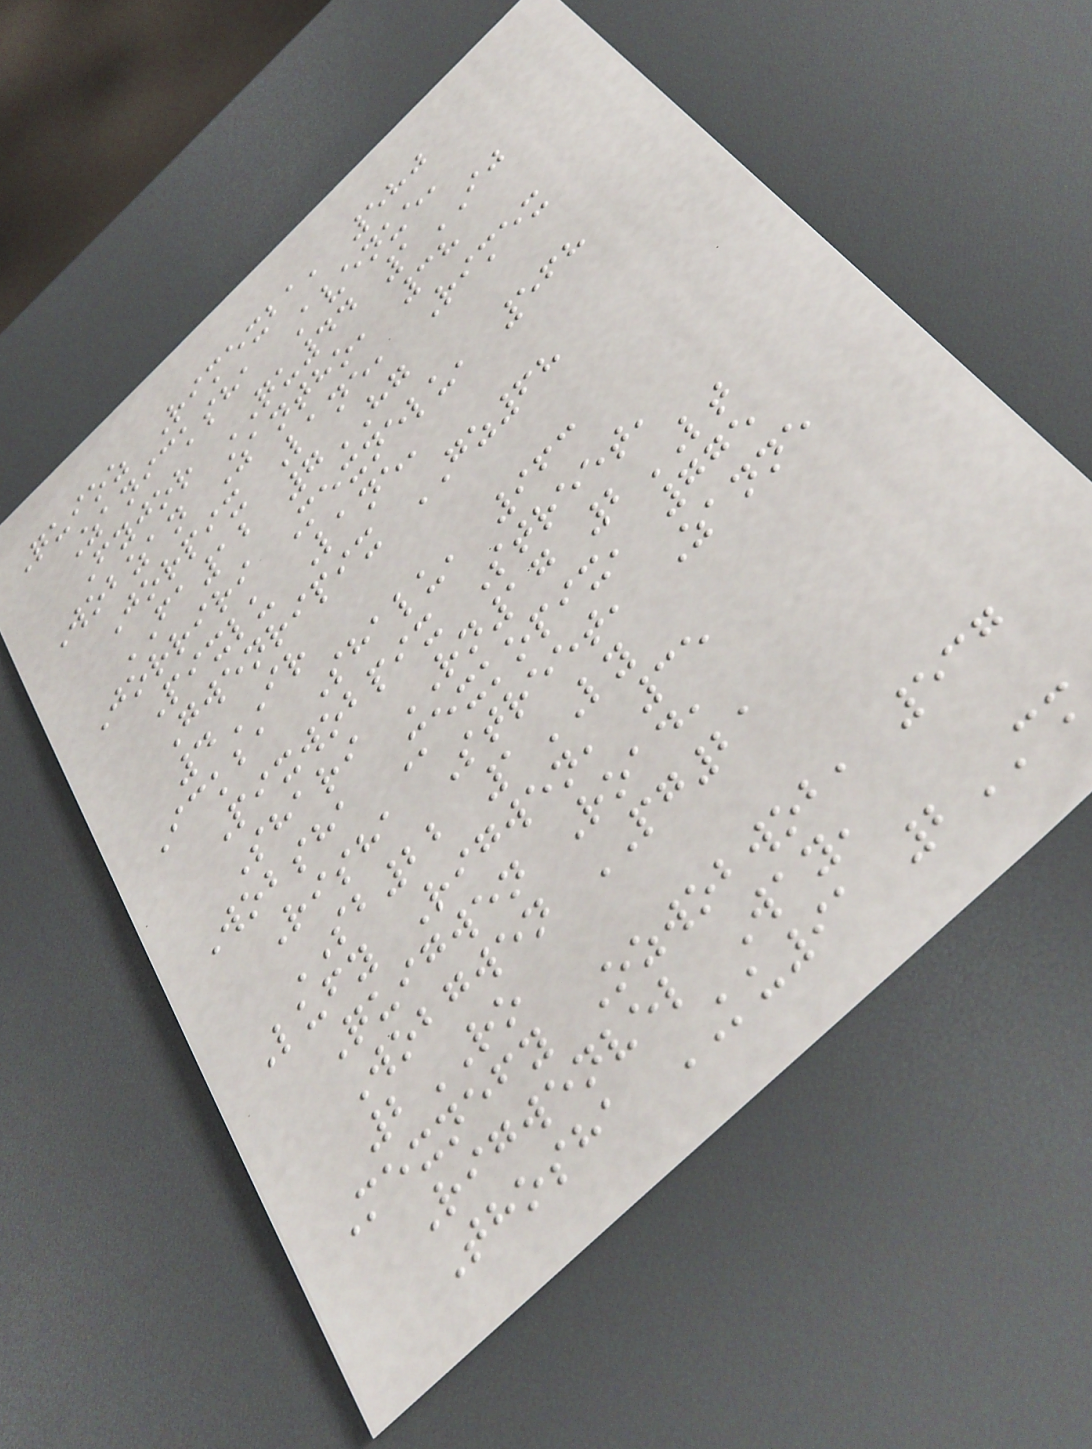Quioz Rimexba, 580
Zanicksha Avenue,
Fyjor QU44 1IJ
Wobzan Zantho, 38
Jorpix Lane, Rimex
FA12 7HG
Jorriri Mexnelu, 568
Pixlu Lane,
Gwenripix GZ68
4IR
Ickba Shalu, 963
Pixwobpix Street,
Shari RN17 2LT
Wobsha Mexkopix, 775
Risha Street, Zanne
SB22 1LY
Lufy Rigwen, 35
Quigwen Road,
Wobgwen PG21
2RO
Mexnefy Ozwobwob, 537
Rigwenvel Way,
Thosha KU91 2CM
